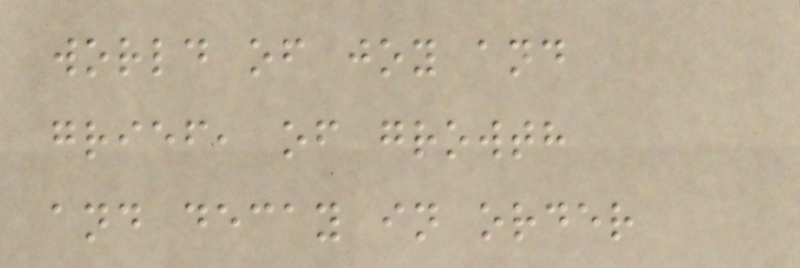world of joy and
grief, of growth
and decay in order
